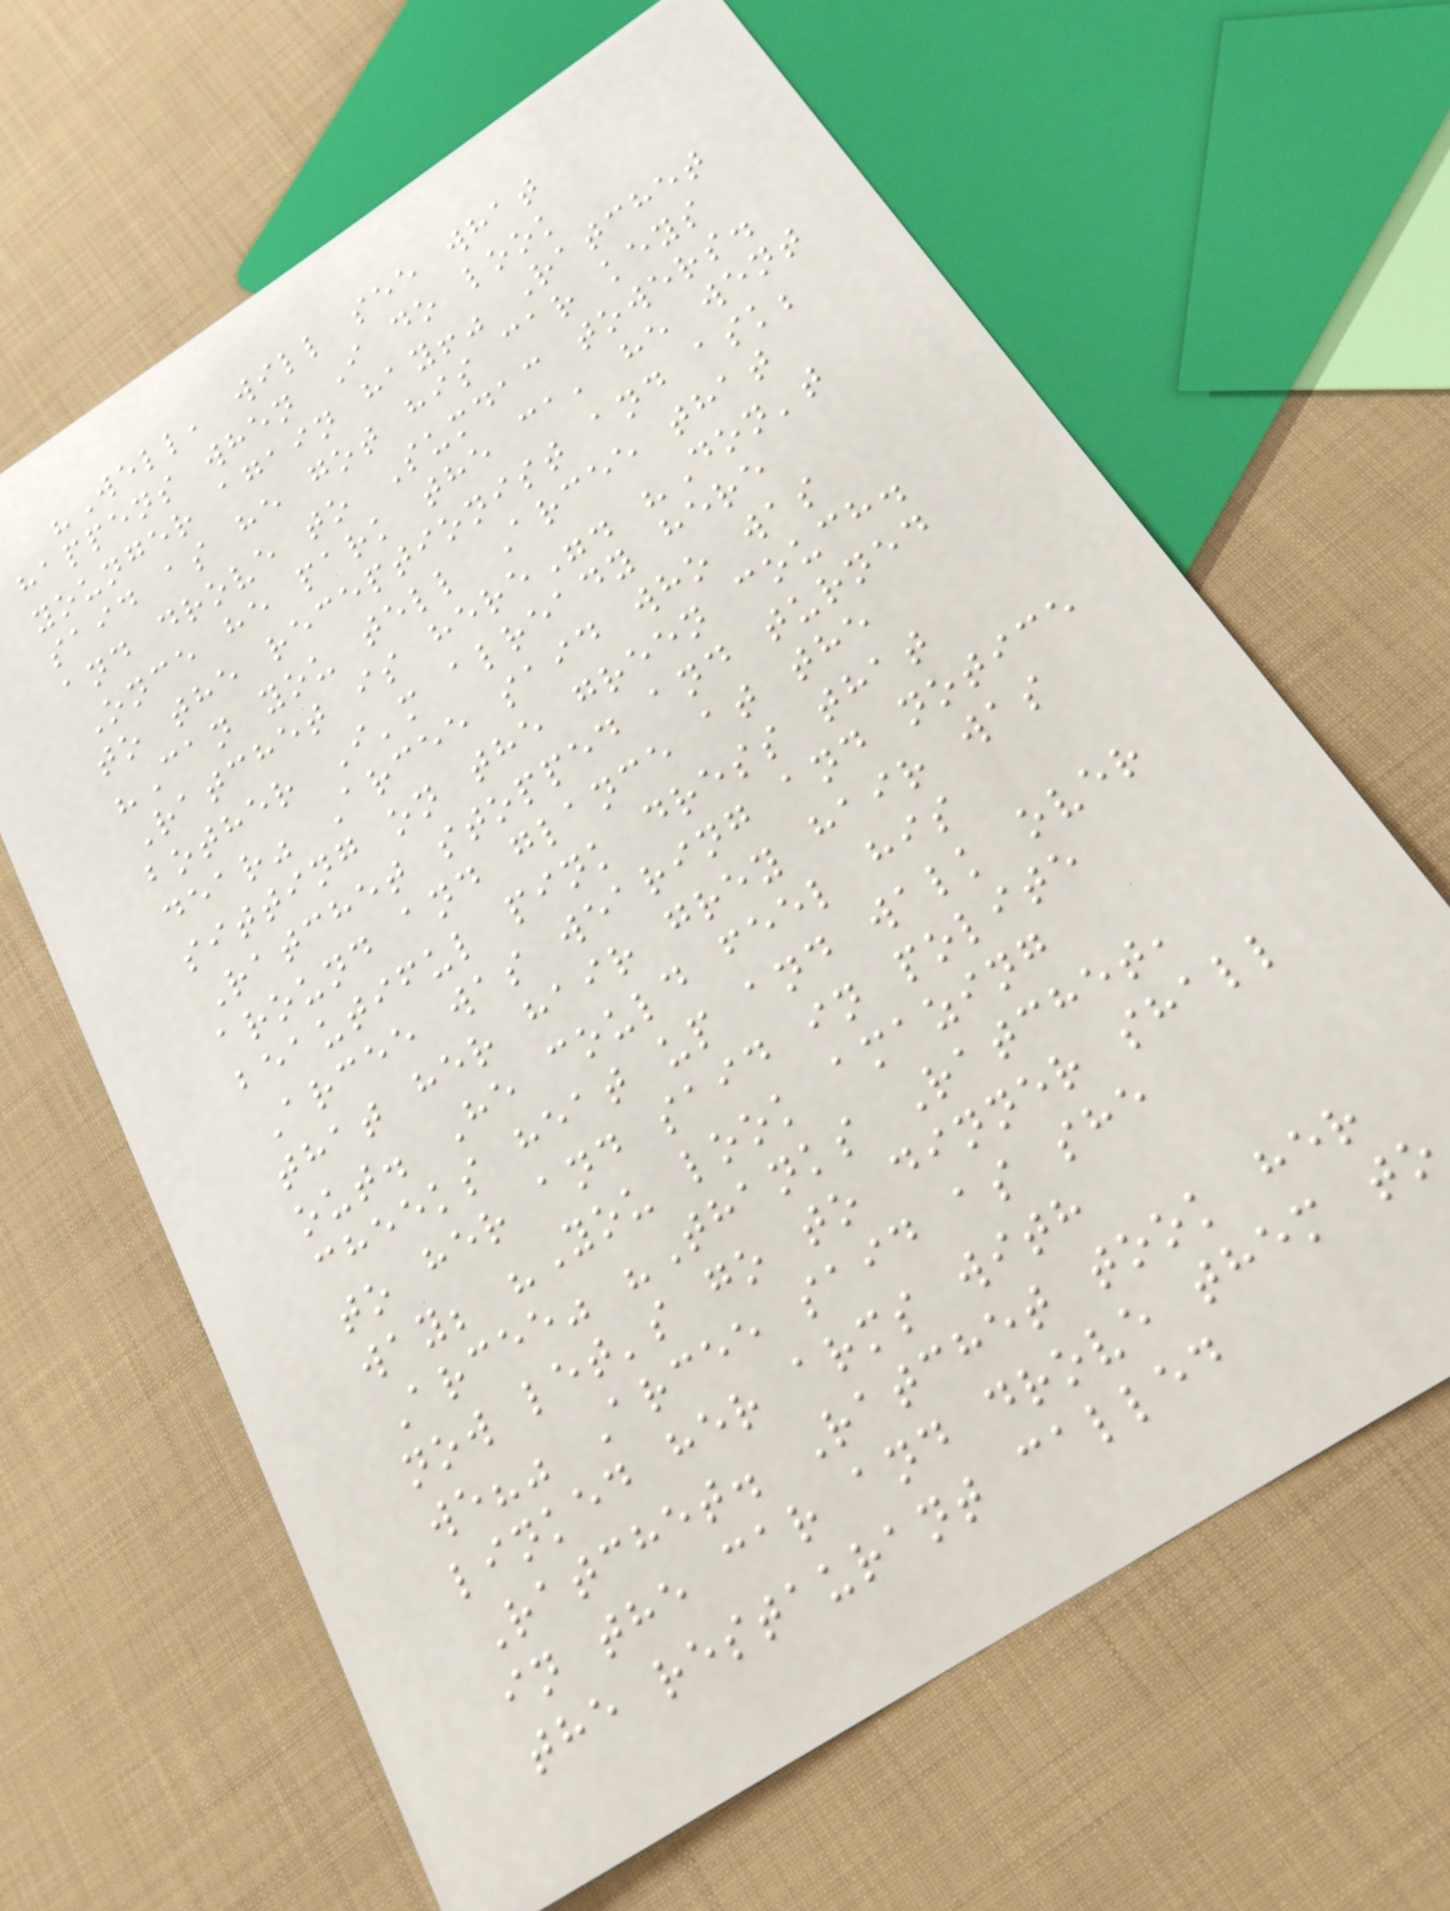"Well, will see what
happens when I do look
younger again hay!" Ratchet
said as he got his car keys
and drove to Sumdac towers.
Once he park the ca, he went
to the receptionist and ask;
"Can you tell Arcee that
Ratchet is here". "Don't
bother I'm already here
dear" Arcee said who was
sitting on the green couch.
Ratchet stopped and turned
around and glance at the
beautiful pink dress that
Arcee was wearing and notice
that her hair grey hair was
out. He could feel his
cheeks heat up and walk over
to her and said in polite
way; "You look amazing
Arcee" "Thanks Ratchet,
now let's go to dinner shall
we?" Arcee said as she
linked her arms with
Ratchet. Ratchet took her
in the car and drove them to
the restaurant called
